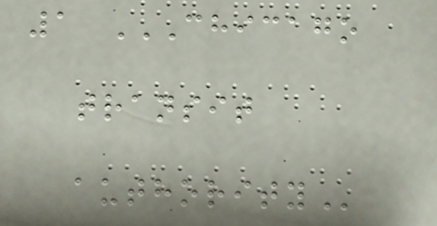1 CHICAGO
TRANSIT
AUTHORITY
